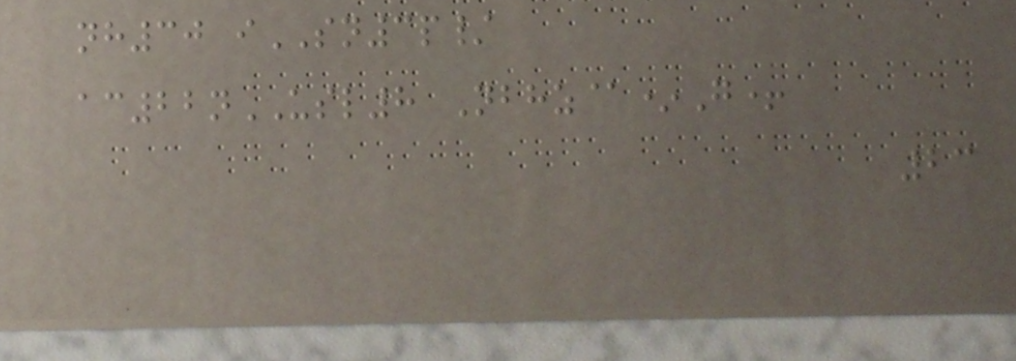nh30 iSN3p/
ac22nUSL8 Nbhz@*G+
23
